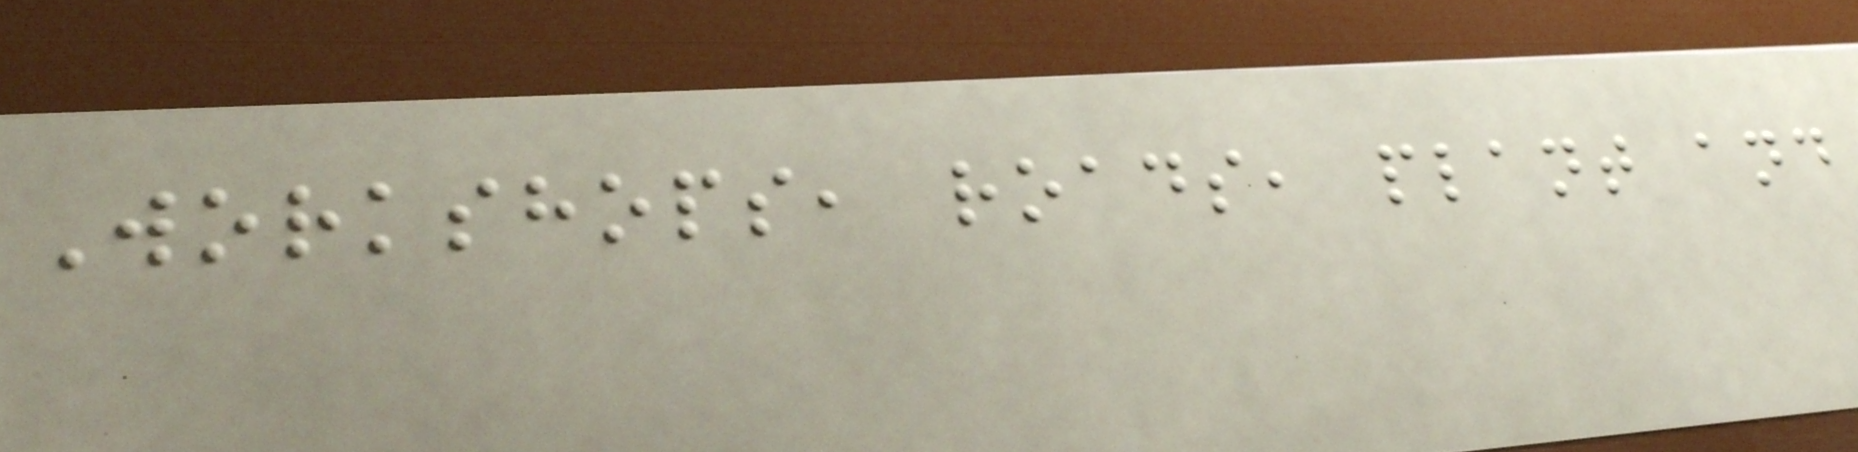Workshops, roads, plant and
